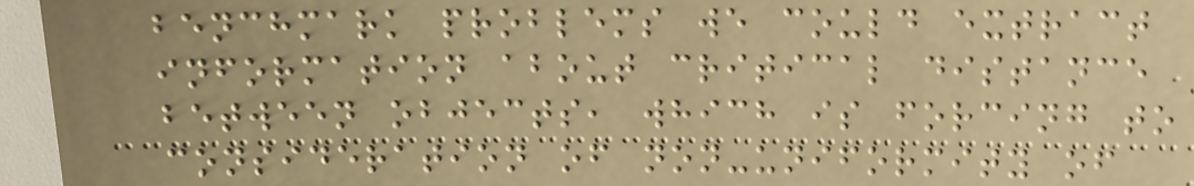benchmark problems we could extract
information about critical distance
between objects, which is forcing to
consideration of non-uniformity of
